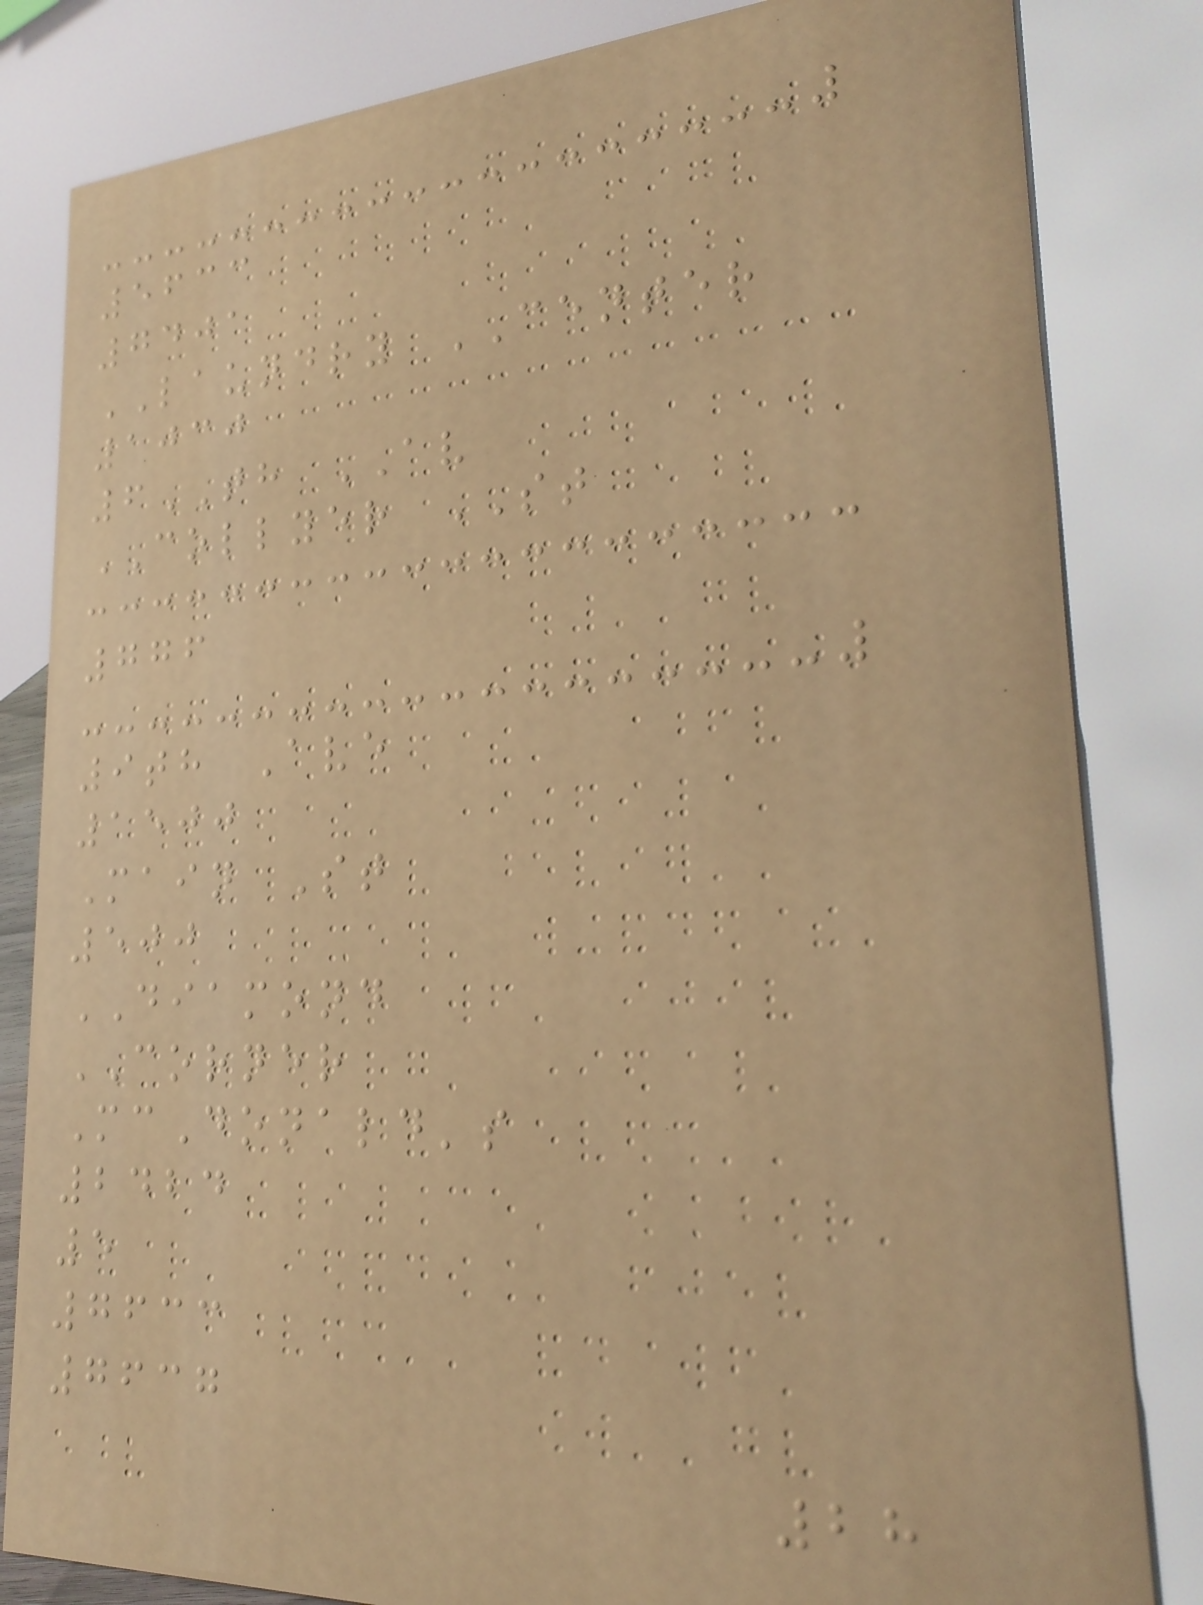5633
7401
LAUNDRY CENTER
1030
6TH AV
COLLYER ST
776
9th Ave
1500
Main St
500
DIAMOND
CORNER
McDonald's
2424
5
7633
7637
28
